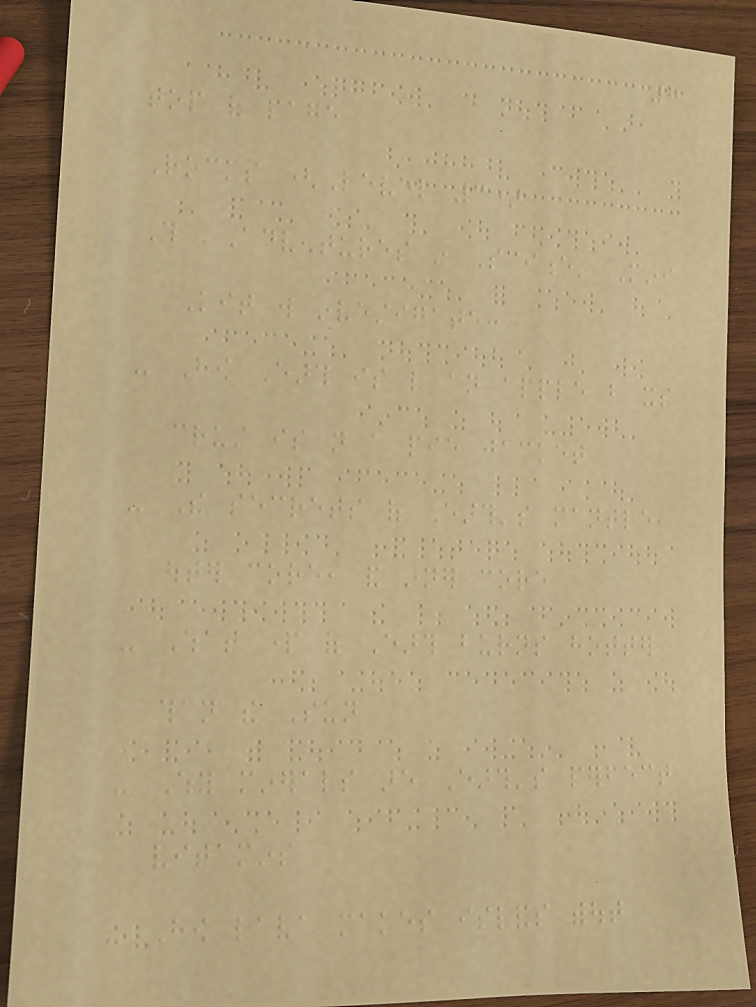8
top of page
Rocks (Level 3)
This 'Adventures in Science' Mini
Kit will investigate:
- How Earth is like an apple but its
crust is not a pie jacket
- The secrets of Earth's mantle,
outer core, and inner core
- What part of Earth burns hotter
than the Sun
- Why minerals are Earth's perfect
vitamins
- How lava makes islands without
